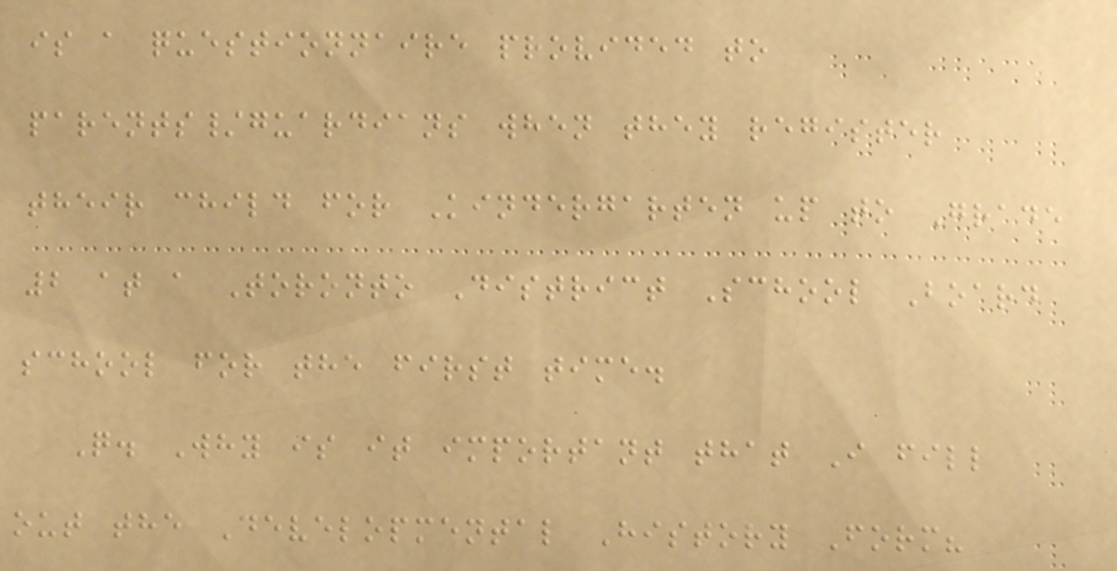is a questionnaire provided to
parents/guardians when they register
their child for Kindergarten up to Grade
2 at a Toronto District School Board
school for the first time.
Q. Why is it important that I fill
out the Developmental History Form?
